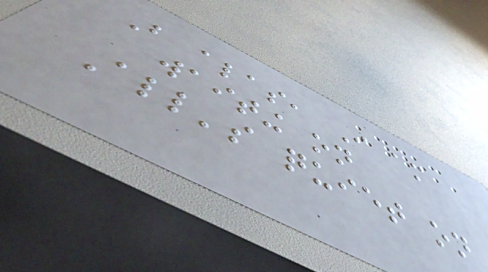But alas, I am
waiting on
All's quiet on
